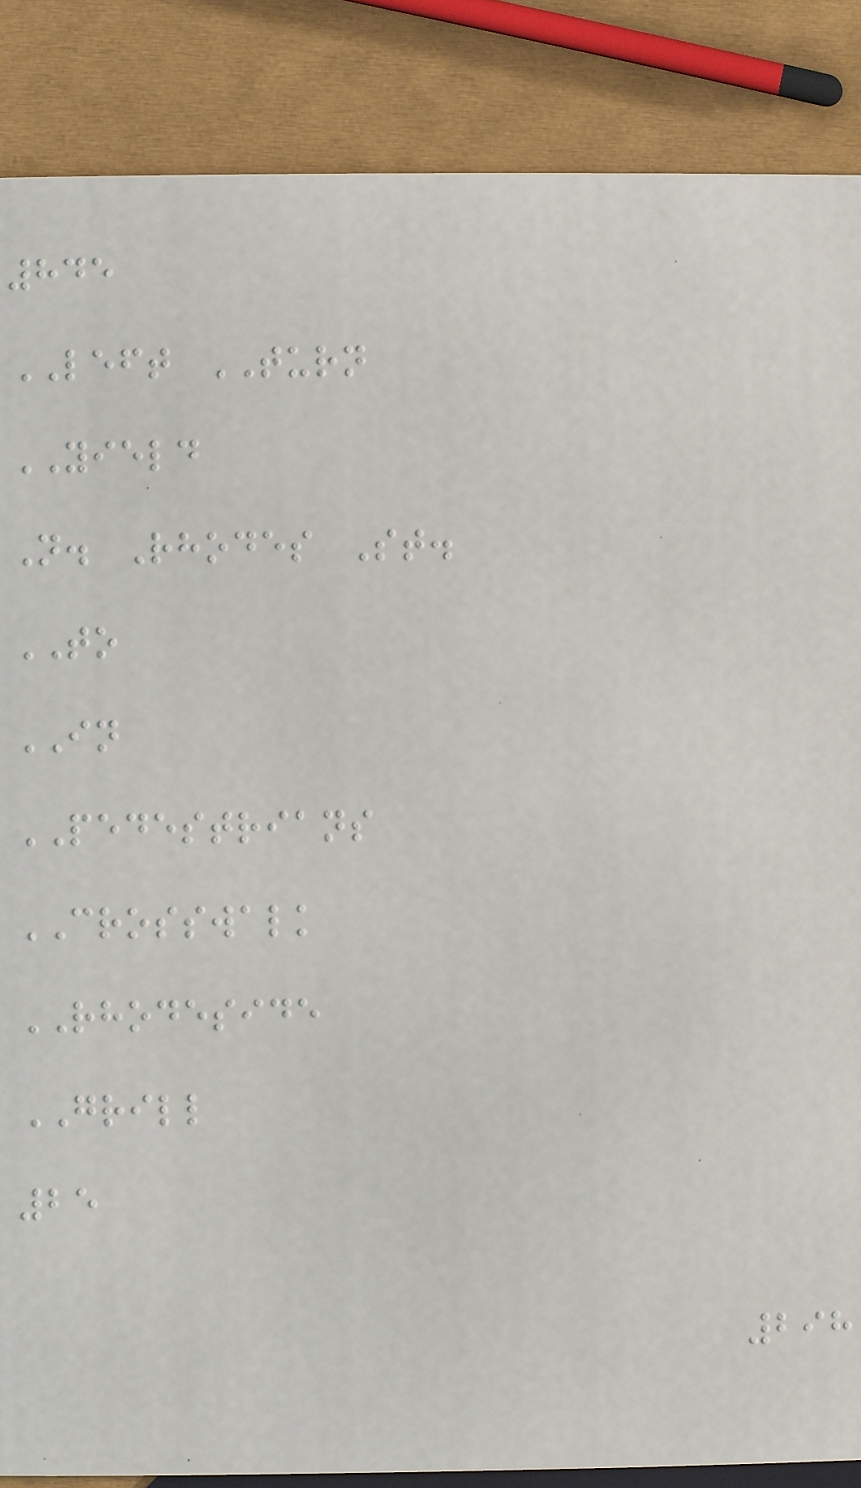845
LEFT TURN
YIELD
N. Rhodes St.
TO
IN
PEDESTRIANS
CROSSWALK
RHODESIDE
GRILL
25
298
